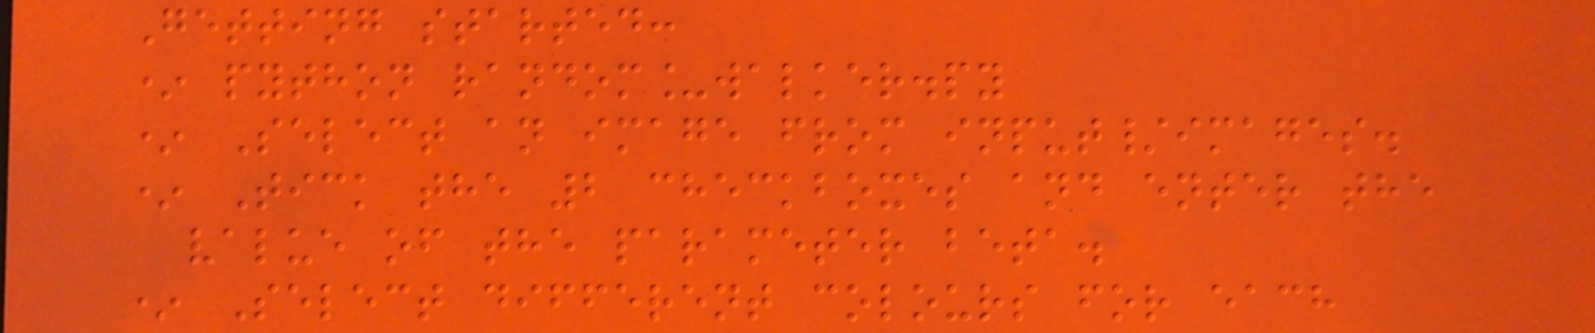Getting started:
* python random_walker.py
* Select an image from input/images.
* Tick the 2 checkboxes and enter the
value of the parameter beta.
* Select different colours for each
